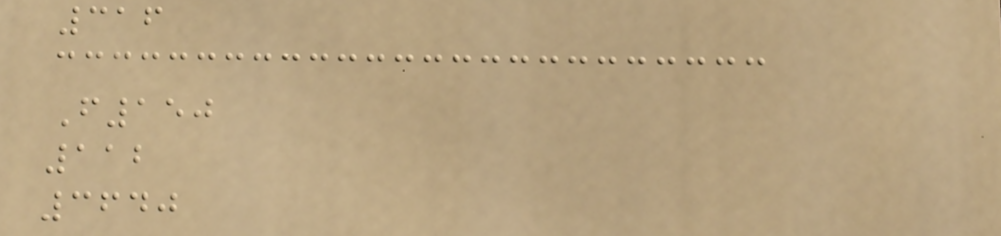316
F150
112
3640
